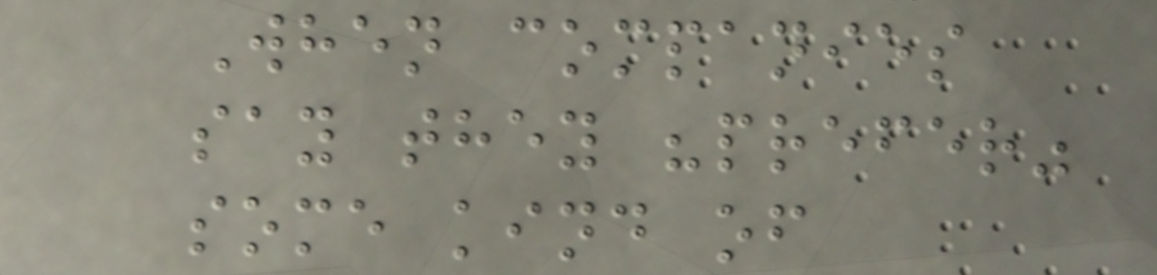When companies
say they "prefer"
some kind of
